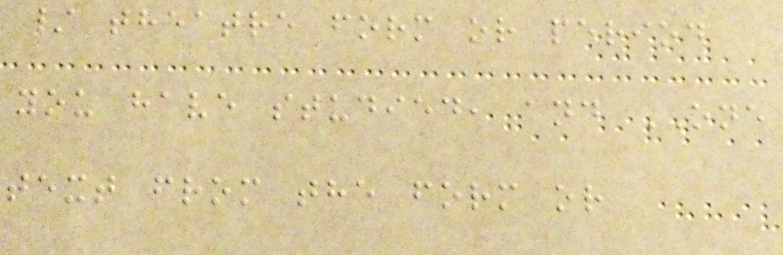/ theatre form or period
you have studied, and ONE
text from the form or
